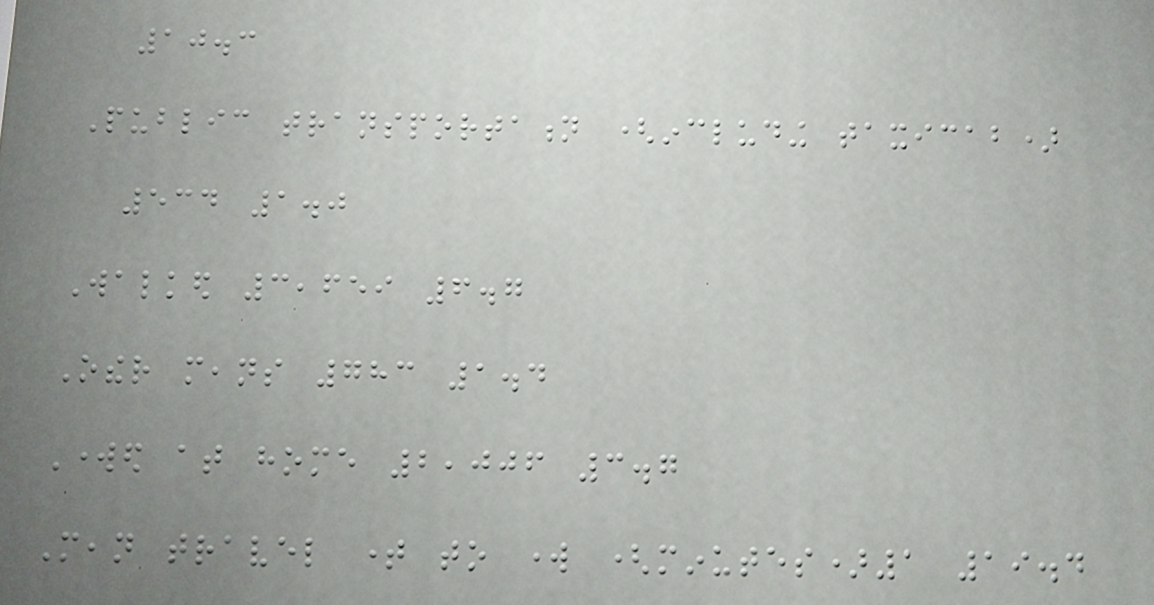10.3
Public transportation (including taxicab)
534 1.0
Walked 3,659 6.7
Other means 783 1.4
Worked at home 2,006 3.7
Mean travel time to work (minutes)1 19.4
